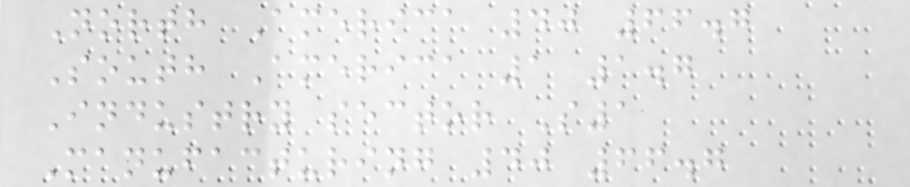North America 40 66.7
South America 1 1.7
Industry sector S1
Manufacturing 40 66.7
